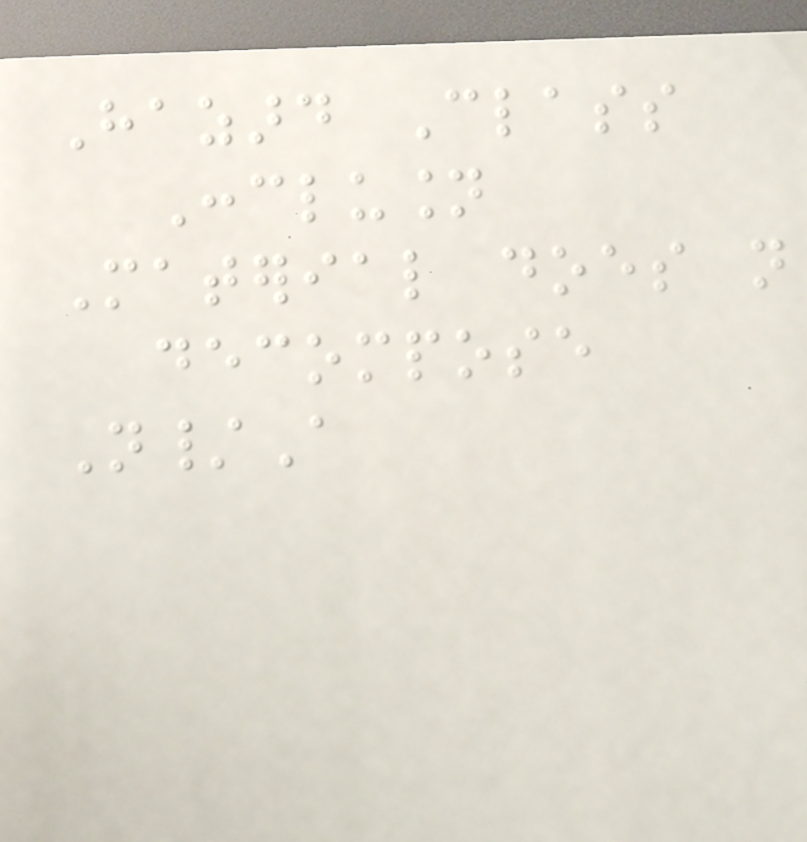Hazard Class
Conclusion
Material does not
decompose
N/A
